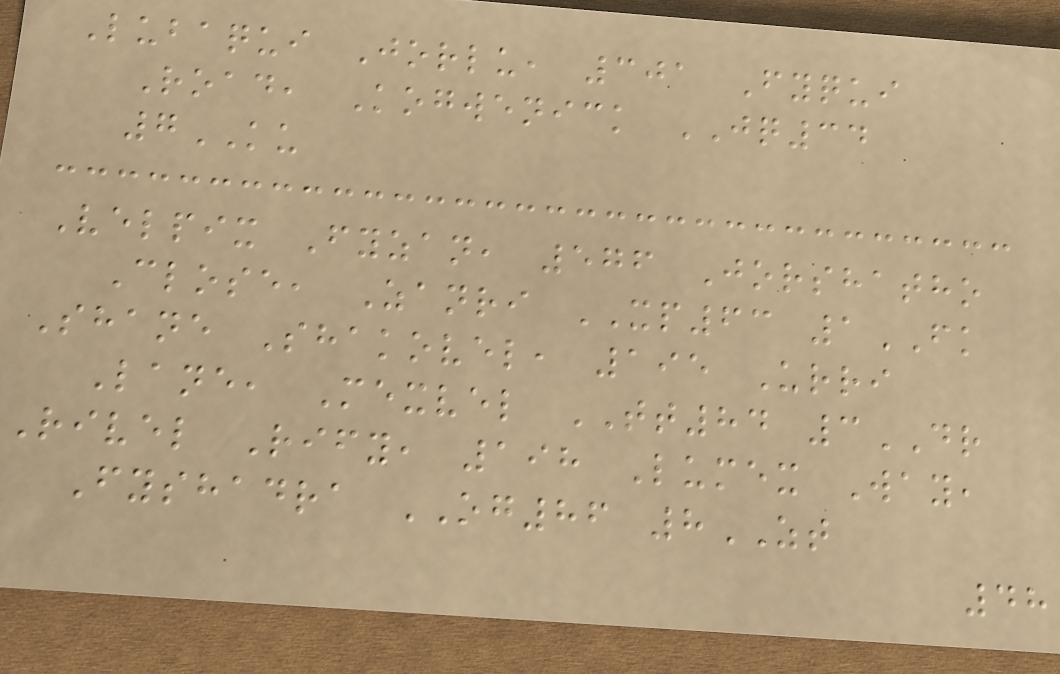Lubaqui Jorlu, 301 Fyqui
Road, Kogwenick JQ34
7KU
Velpix Fyzan, 576 Jorshatho
Close, Zanri XP63 1FK
Shane Shakovel, 195 Urri
Lane, Mexvel TT84 3DR
Rivel Rify, 198 Lumex Way,
Fyshadra OG86 8ZT
48
